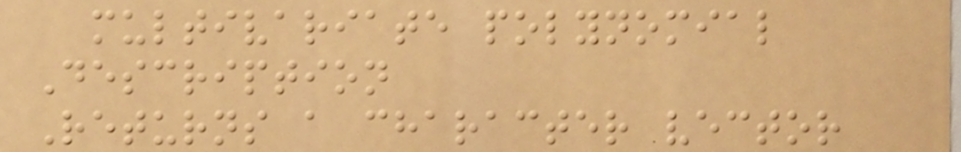multivariate polynomial
Description
Returns a character vector
